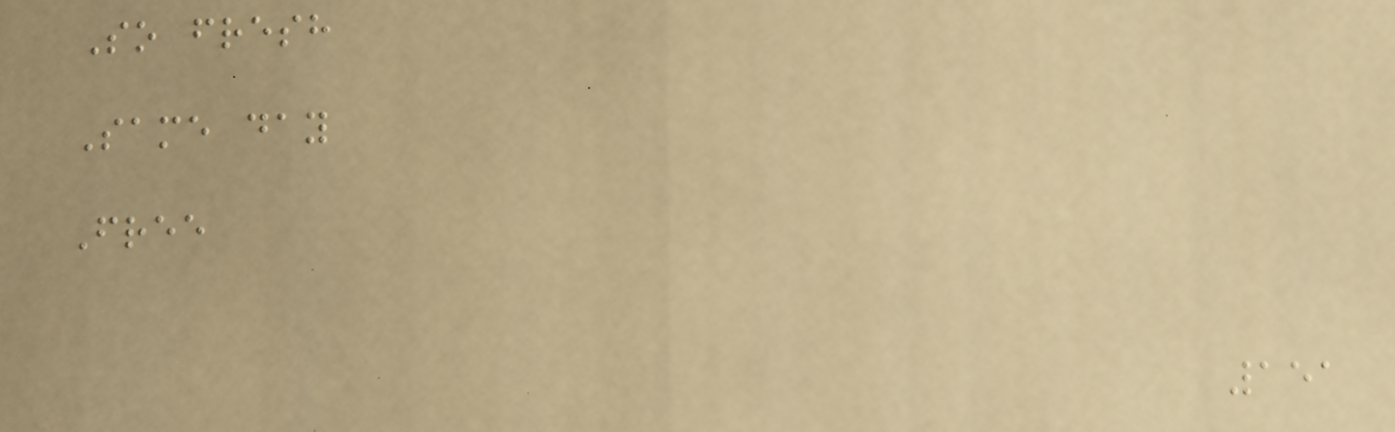So fresh
Same day
Free
151
